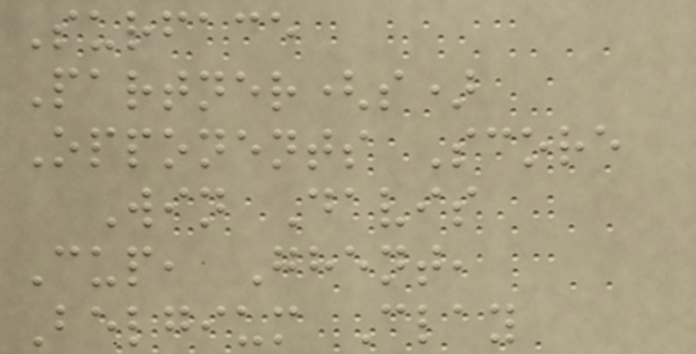Surface
Partner(s)
Opponents Score
Win Davis
Cup, Ghent,
Belgium Clay
